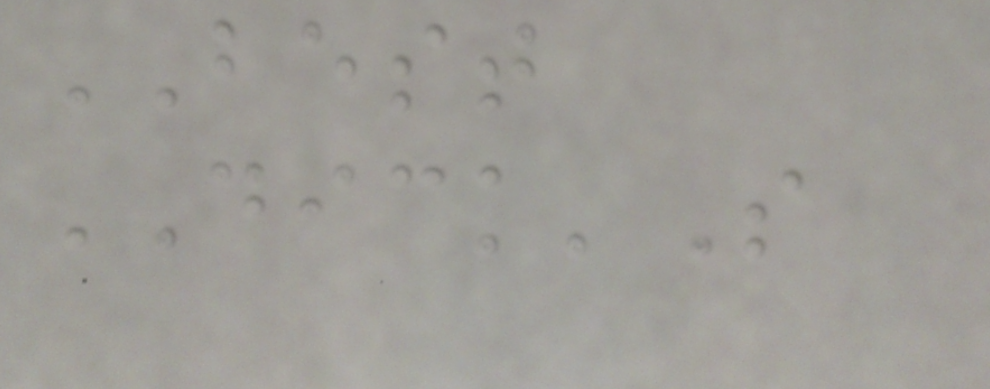BEST
DICK'S
